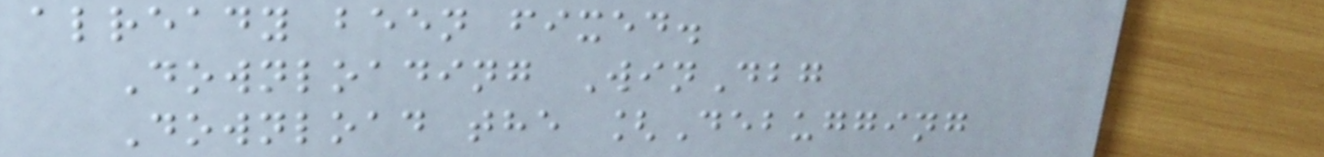already been fixed.
Downloading WinDbg
Download the [Debugging
